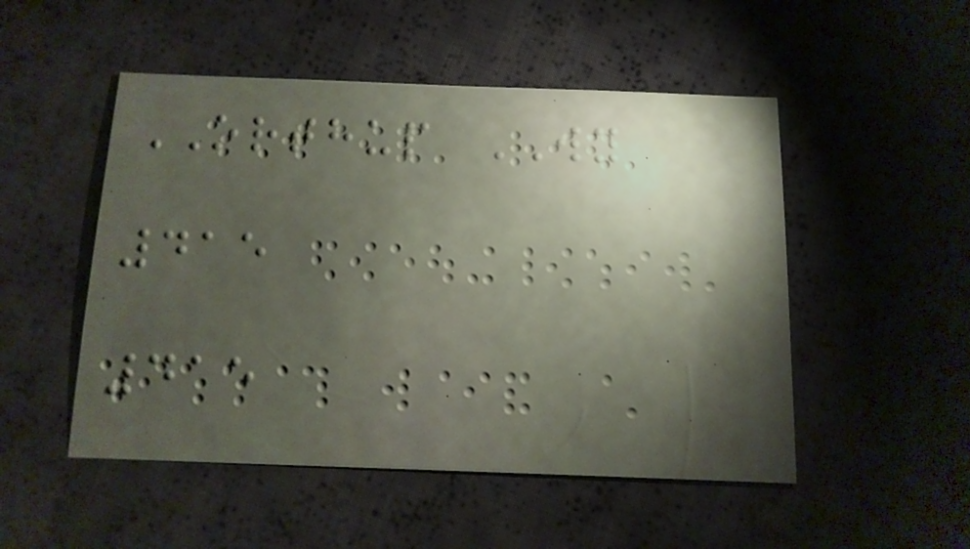ORTHUP WY
415
415
